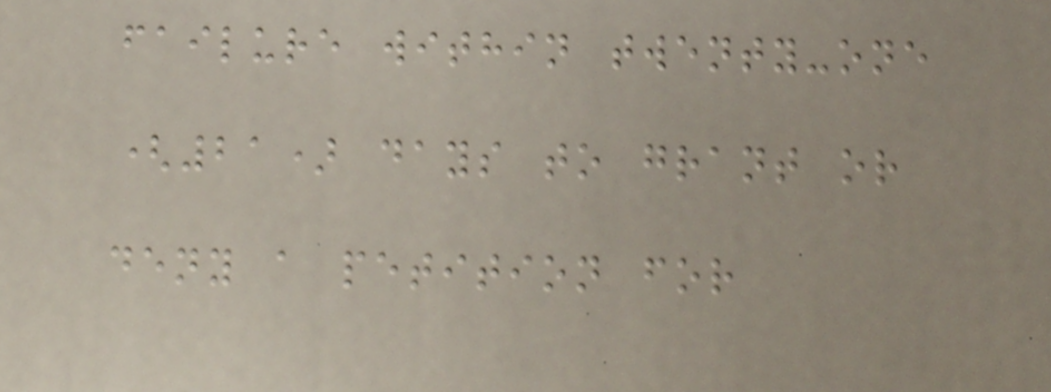failure within twenty-one
(21) days to grant or
deny a petition for
